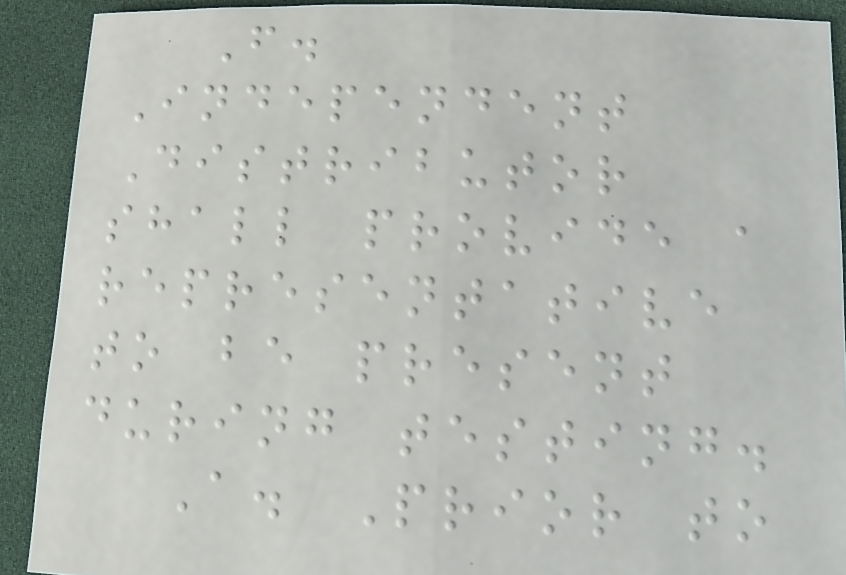F.
Independent
Distributor
shall provide a
representative
to be present
during testing.
A. Prior to
